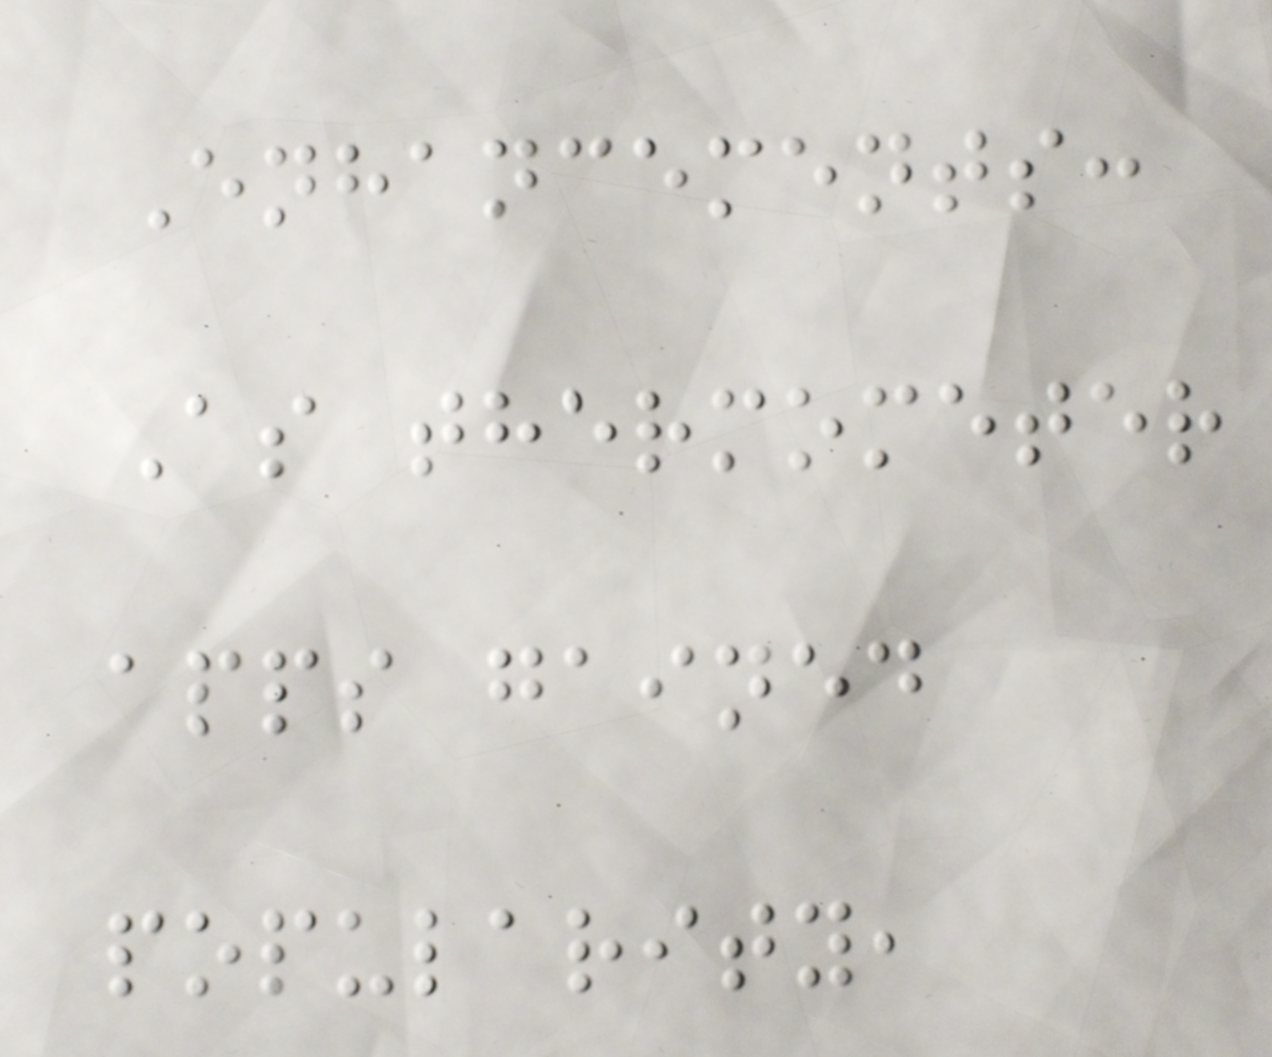Enhancements:
As thermometer
apps gained
popularity,
